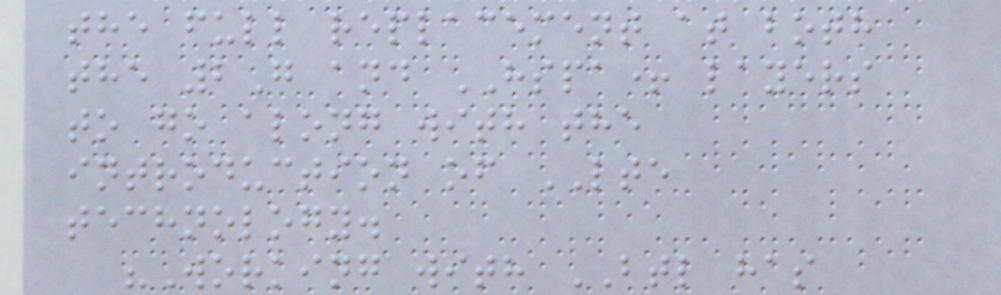the full replacement at both
the 2G and HSPA+ layers
to go along with the
introduction of LTE
technology.
"Working with BTL has
